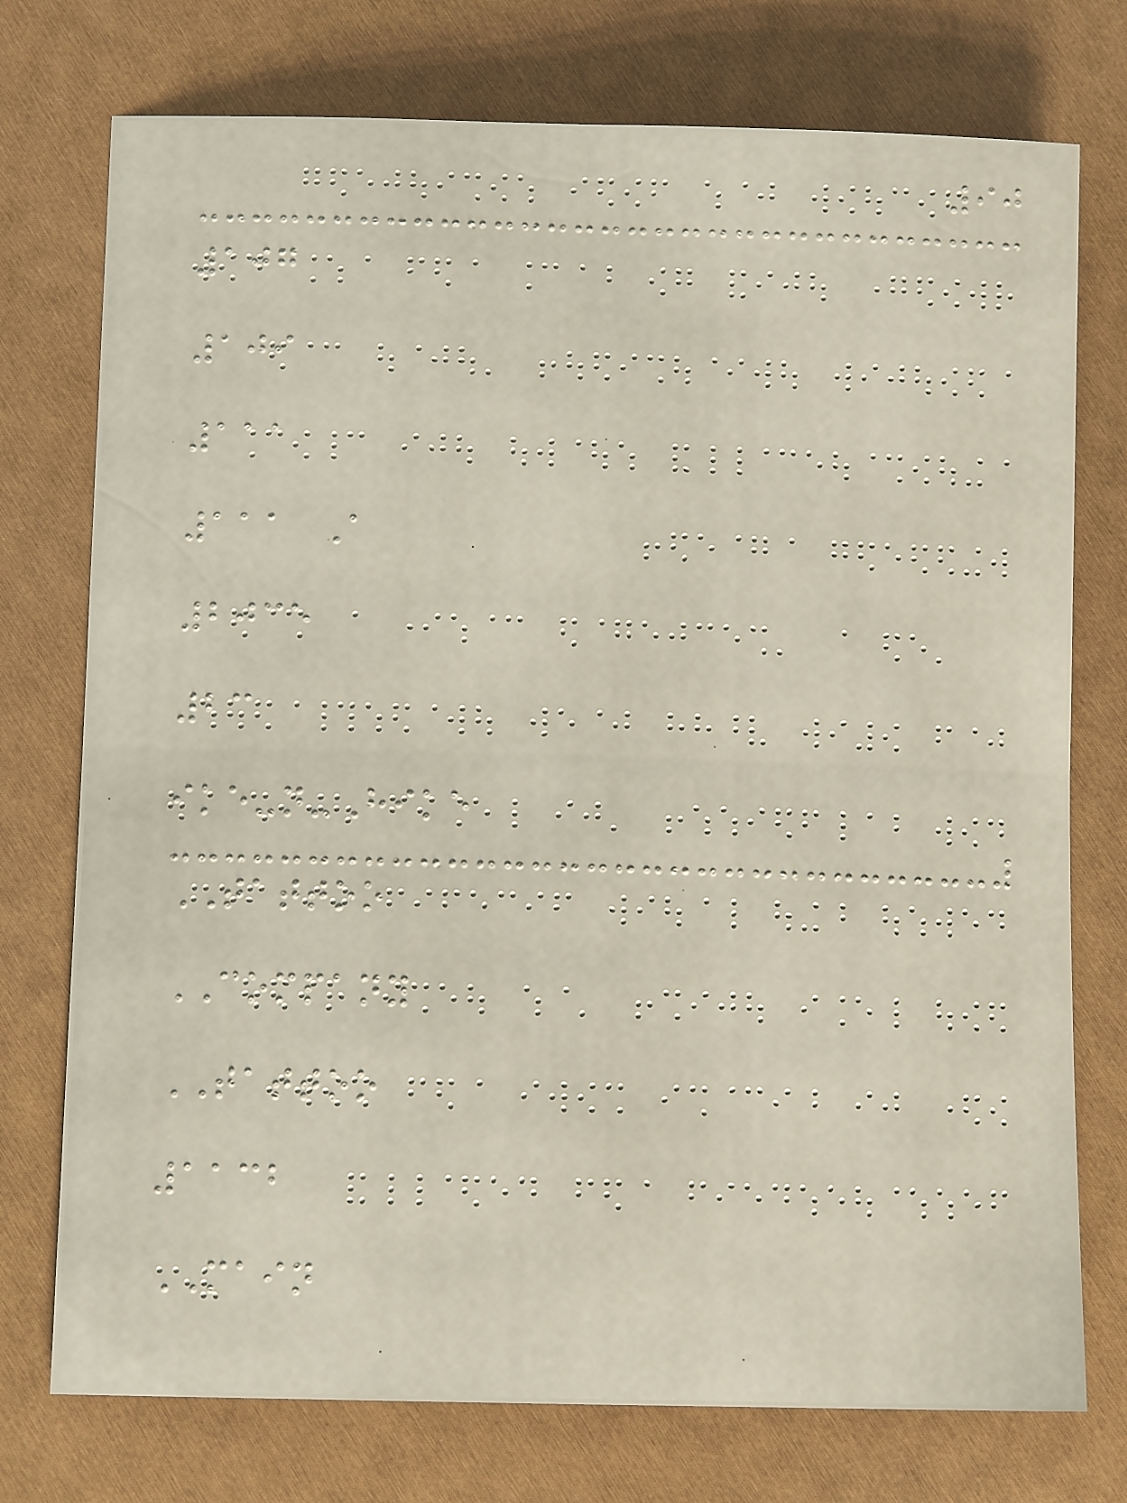90
107
109
111
111 A
2035
23
ike-n-Hike
TATTOO
COMPANY
TATTOO
1132
MAIN
